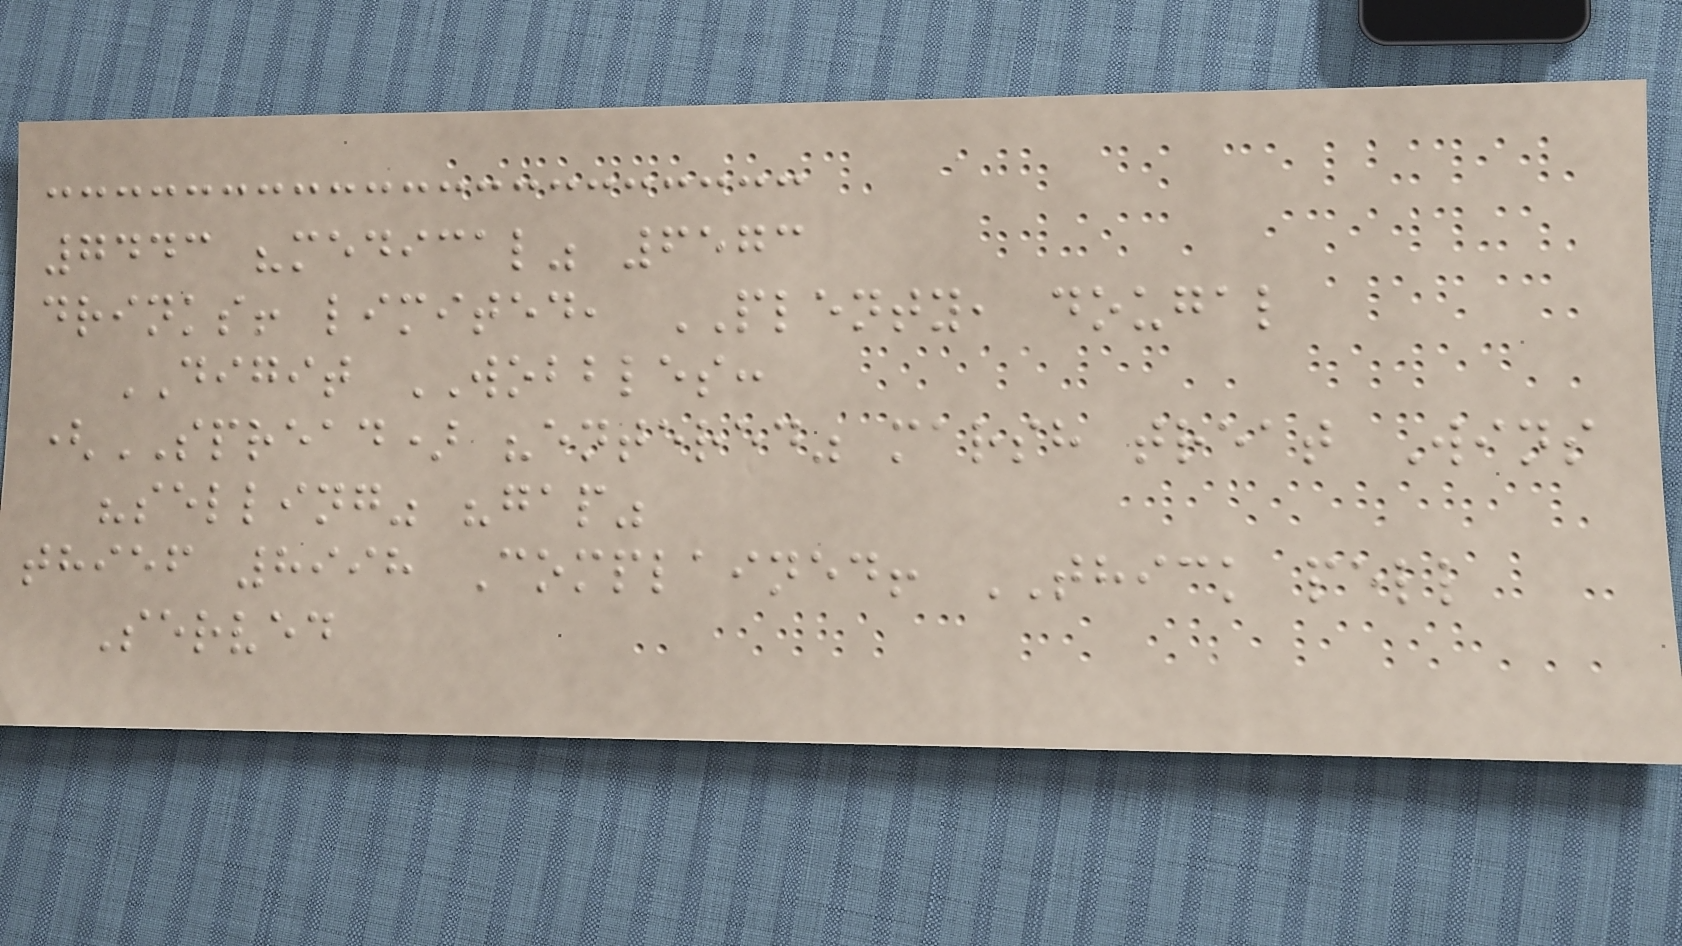7443 "medical" 6573
drinks! limited, PLENTY, dougal
DIGIT WOBBLES:
(SPREAD) "entered" marsh treat Wins
"selling" "gap"
thief 8998 Complained! THICK pell
Served
